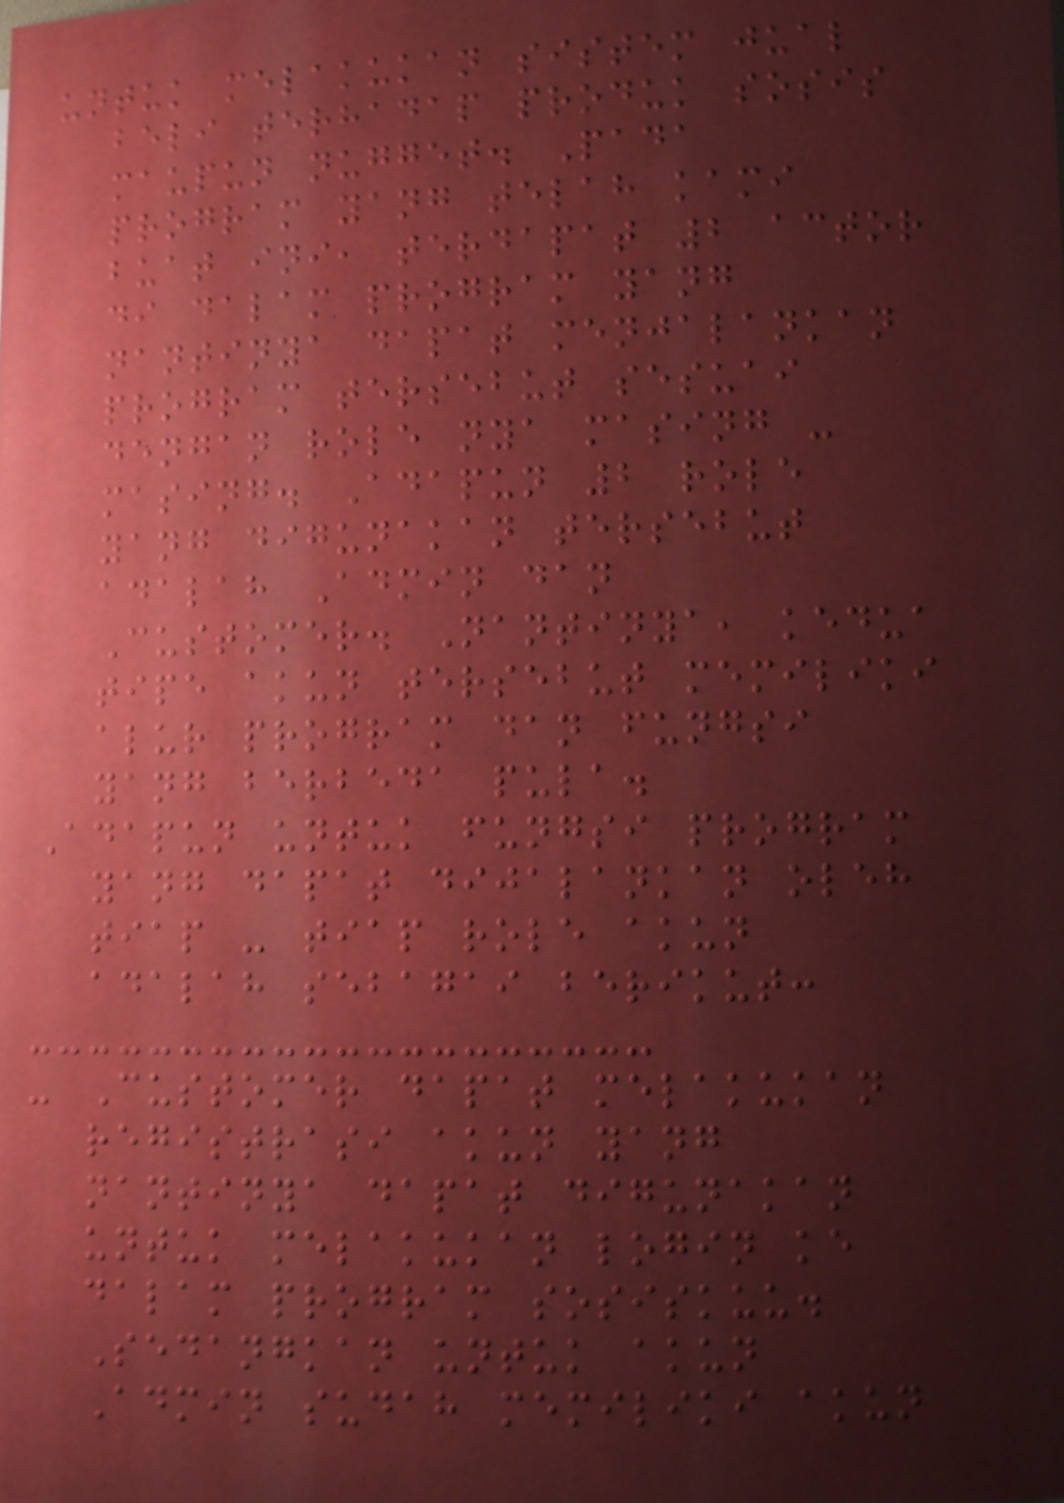untuk melakukan sistem jual
beli terhadap produk sosis
maupun nugget. Pada
program yang telah kami
buat ini, terdapat 2 actor
di dalam program yang
nantinya dapat menjalankan
program tersebut sesuai
dengan role nya masing -
masing. Adapun 2 role
yang digunakan tersebut
adalah Admin dan
Customer. Nantinya, kedua
tipe akun tersebut memiliki
alur program dan fungsi
yang berbeda pula.
Adapun untuk fungsi program
yang dapat dijalankan oleh
tiap - tiap role akun
adalah sebagai berikut:
- Customer dapat melakukan
registrasi akun yang
nantinya dapat digunakan
untuk melakukan login ke
dalam program sosiskuu.
Sedangkan untuk akun
Admin sudah memiliki akun
